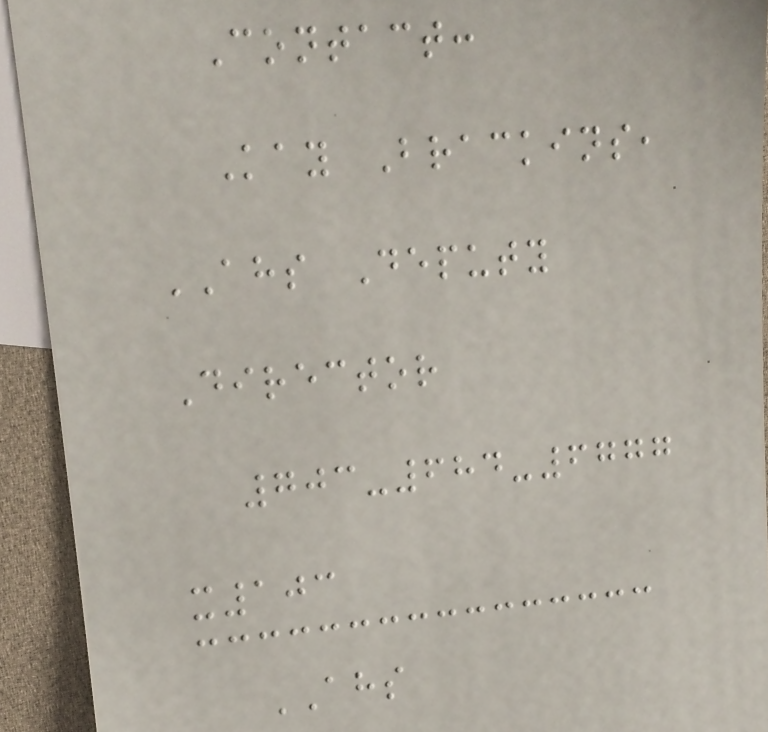Contact:
Kay Brackins,
AHS Deputy
Director
703-684-6777
x103
AHS
